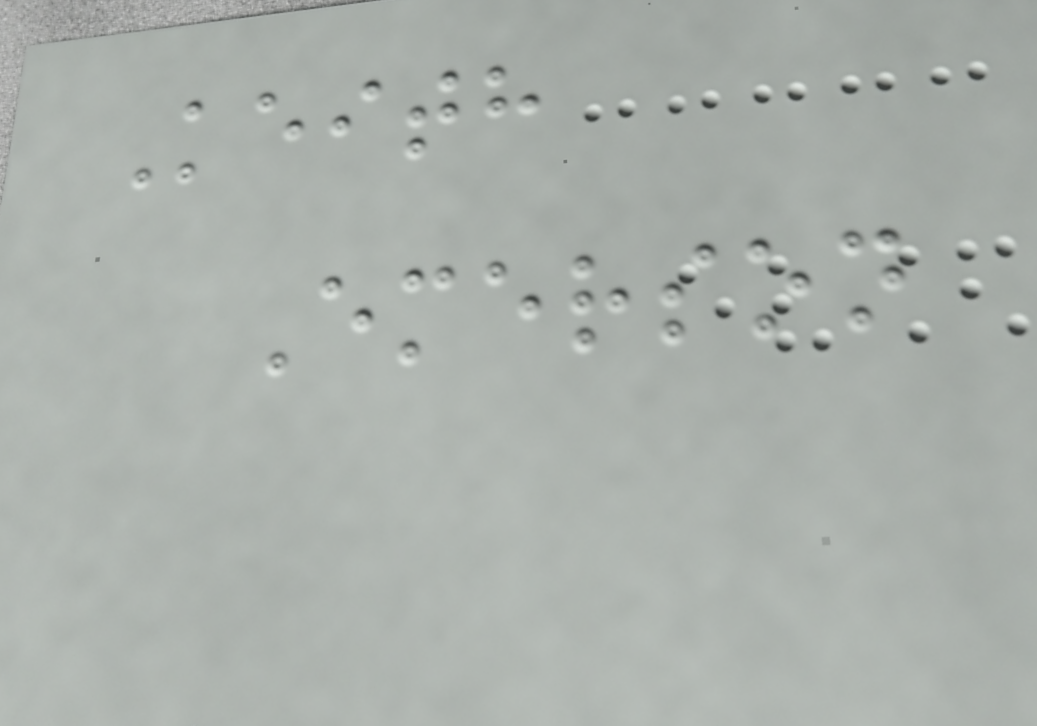Keith
Emerson
